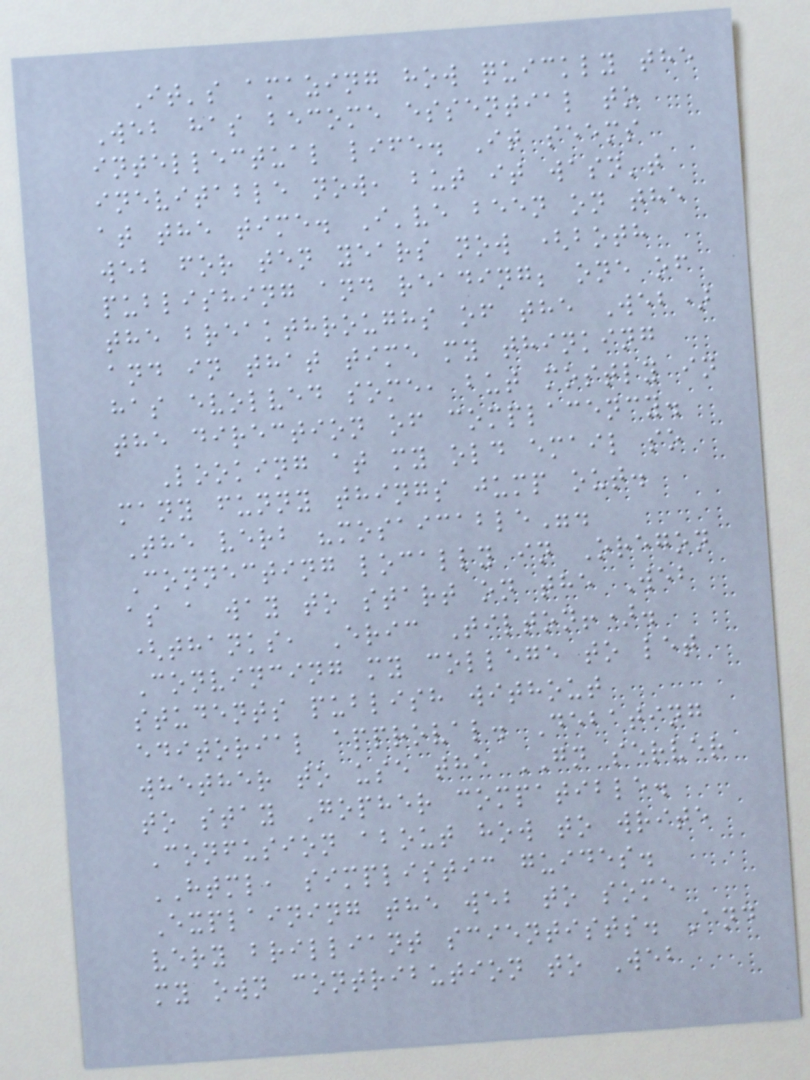It's amazing how quickly the
Web has become essential to
intellectual life. It seems
inevitable now, but it wasn't
at the time. I've been on the
web for ten years now (both
publishing and reading; one of
the breakthroughs of the Web)
and in that time my thinking
has evolved some, but mostly in
the direction of complacency.
Looking at my old email so
many funny things jump out.
The verb "mosaicable".
Connecting locally in Oregon
as a way to start on the Web
(thanks, Eric Tilton!).
Convincing my college to let
students publish without
editorial approval. Debating
whether to use the GN server
to stay Gopher compatible.
Confusion about how to write
HTML, simplistic guides.
Explaining the web to some
very brilliant scientists. And
my own contribution to Web
